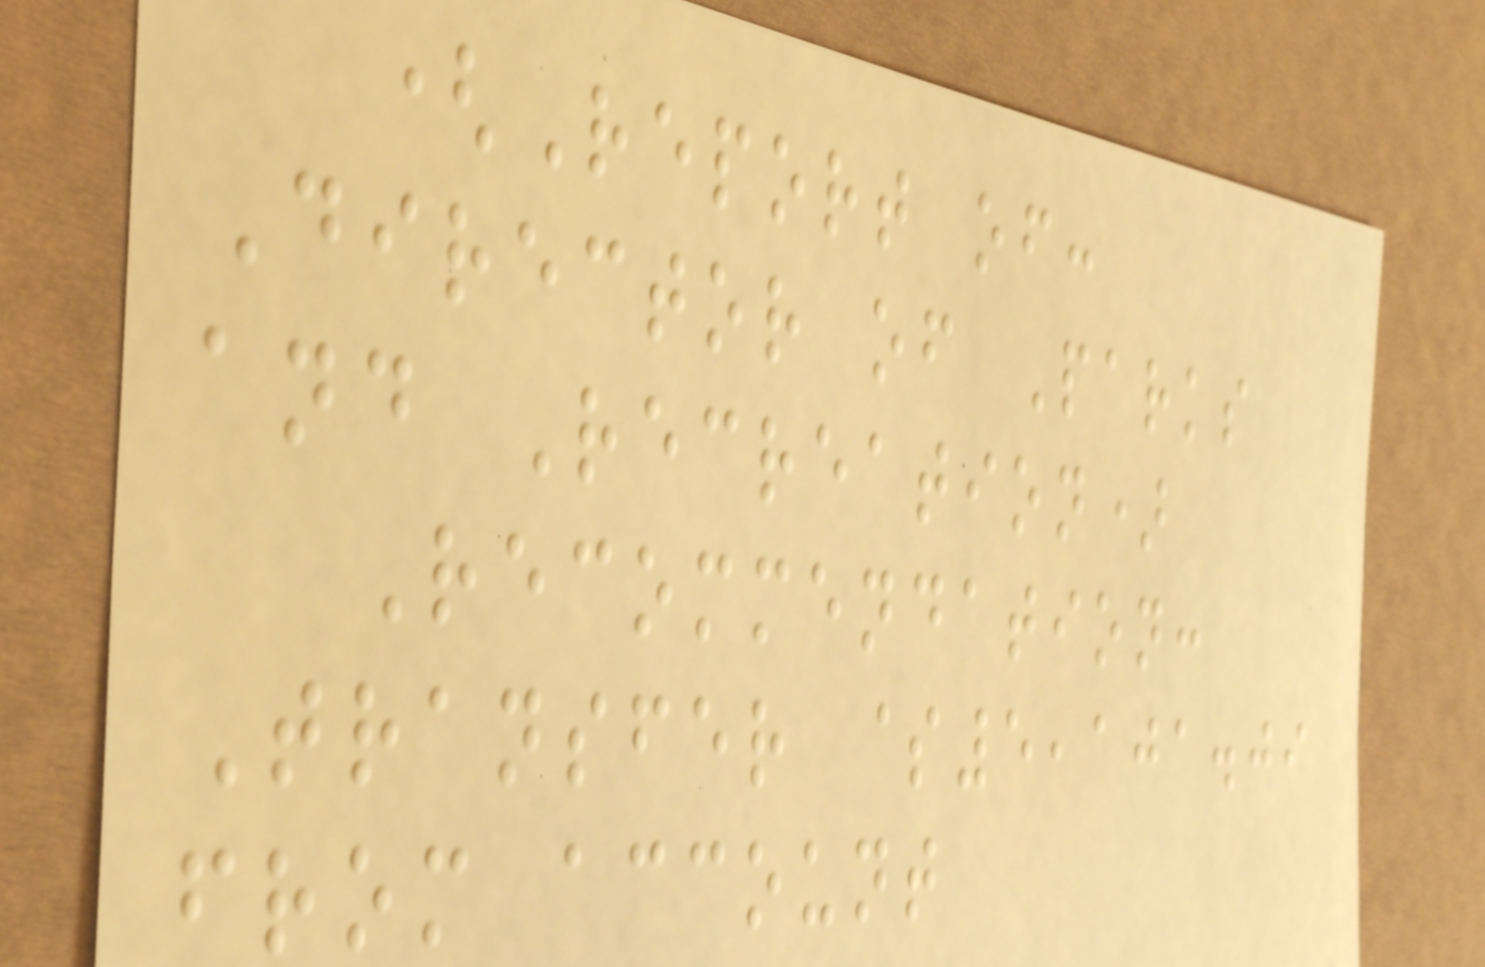(Report of:
Director of Parks
and Recreation)
Recommendation:
Transfer $5,101.09
from account
